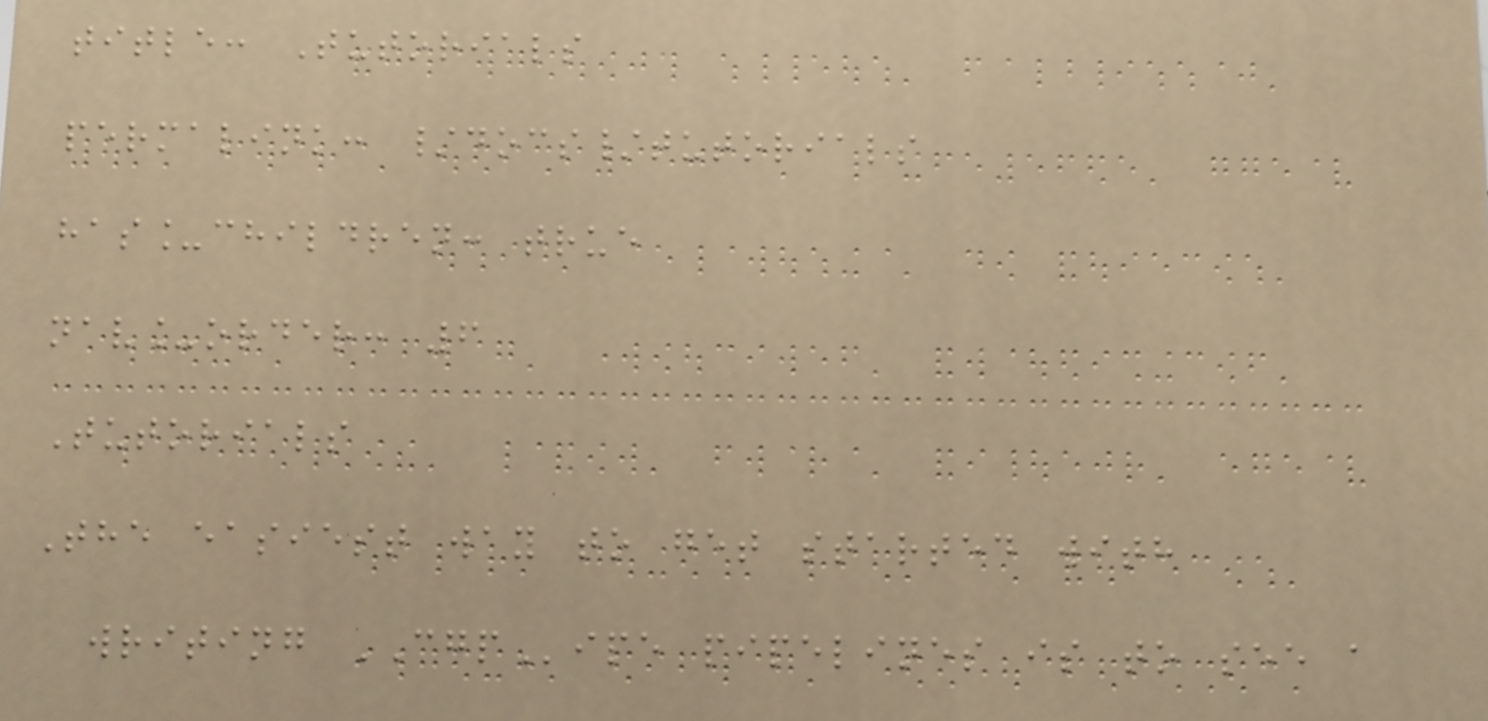title: Tutorials
permalink: /docs/tutorials
has_children: true
nav_order: 6
Tutorials
The easiest way to get started with
writing CGPipe pipelines is to see a
